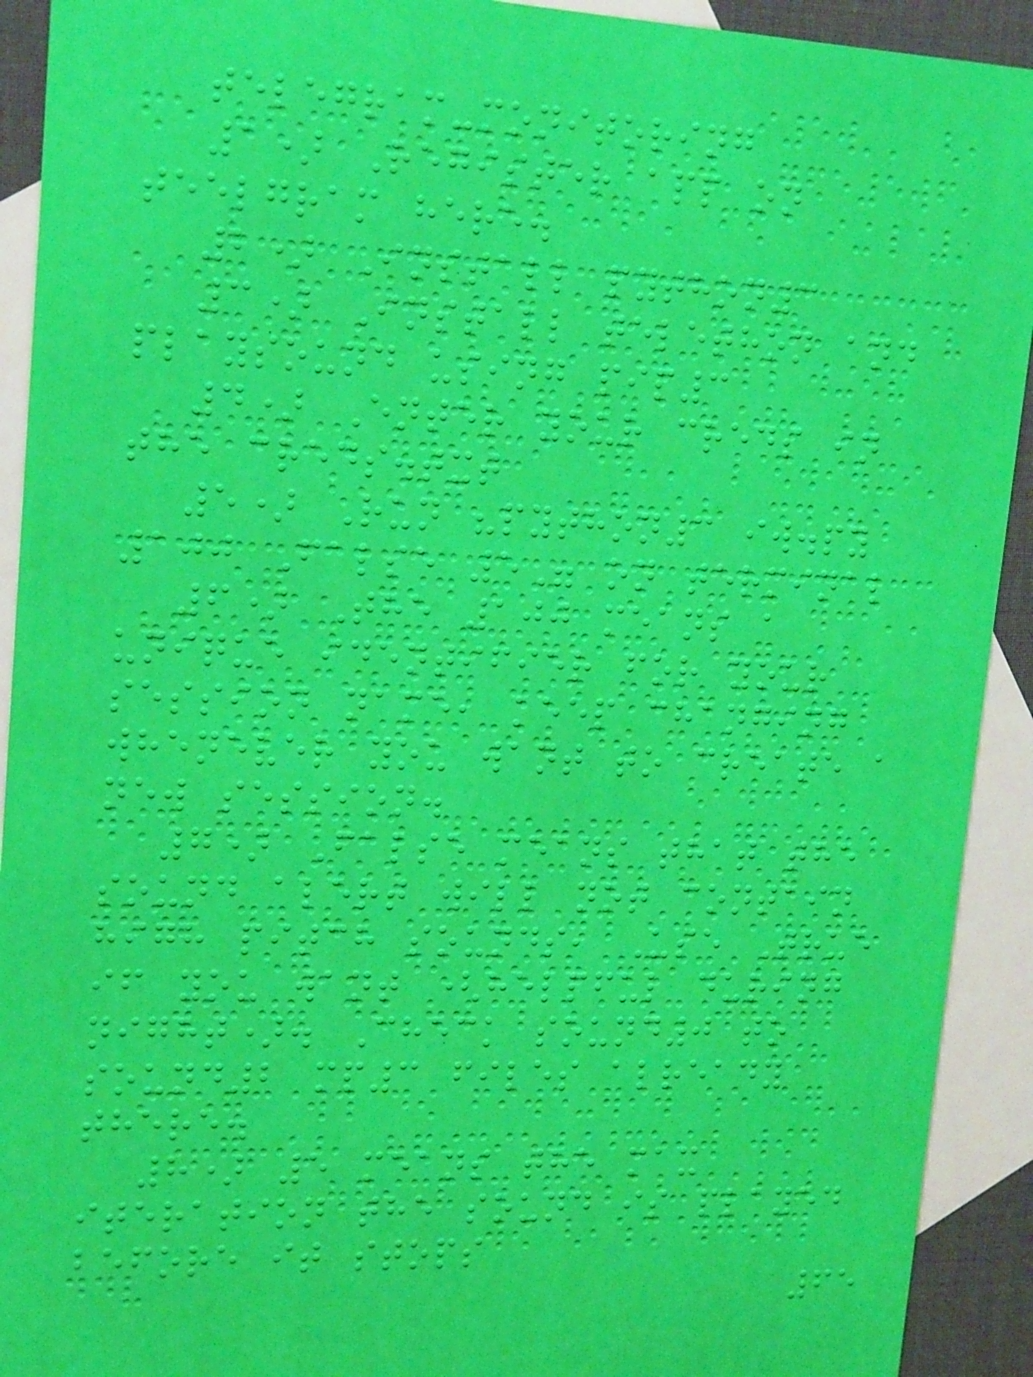telegram-monitoring
1) Register app on
teelgram here.
2) Install python3
3) Install telethon and
playsound using pip3
4) Enter your creds in
the creds.txt
5) Run "python3 iw.py
100 False 5" on terminal
6) The 100 means a
unique identifier for your
session name, keep changing
whenever you want to create a
new session.
7) False means that the
sound alert will not contain
high pitch sounds, Use True
if you want (helpful during
night). Check sound0 to
sound2 mp3 files already
there.
8) 5 means the max
iteration the sound is played
before it stops
65
